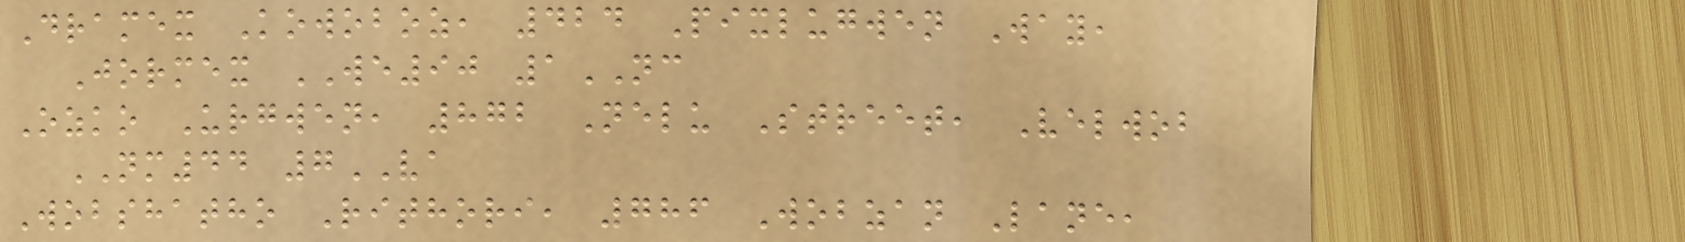Dramex Kowoboz, 424 Pixlugwen Way,
Jormex WE90 1NC
Ozko Urgwen, 872 Nelu Street, Velwob
NM44 7VA
Wobshatho Rithori, 786 Wobzan Lane,
